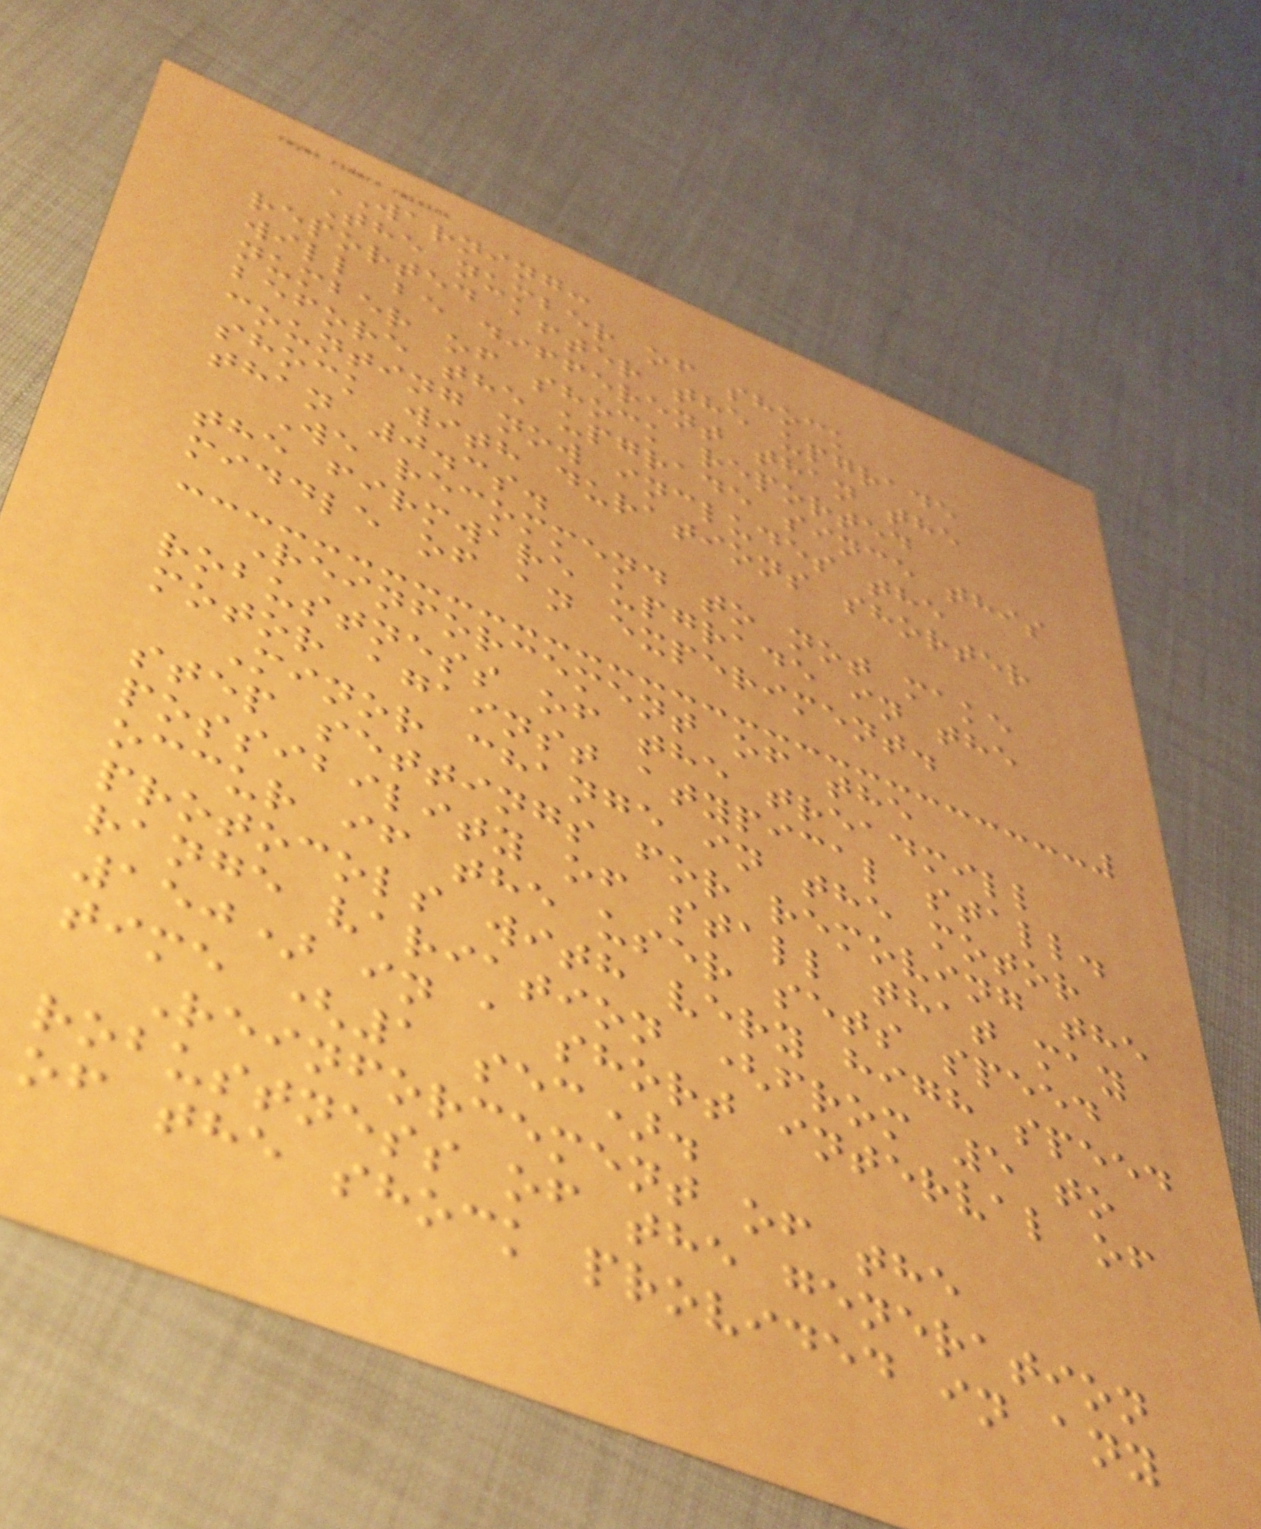WARNING:
The number of shock
reported after the upgrade
will be different than the
number of shock reported
before the upgrade since this
counting now includes the
shock with durations shorter
than 0.3s.
We recommend to not make
the firmware upgrade in the
middle of an experiment.
Reinforcement of the
robustness of the treadmill
motor against atypical stall.
Minor change in the motor
step settings for removing the
possibility of stall that may
occur if the user sets speed
protocols with very high speed
range variation (from 5 to
150) in a short interval of
time (1 sec).
Reinforcement of the
robustness of the generation
of the shock provided in any
